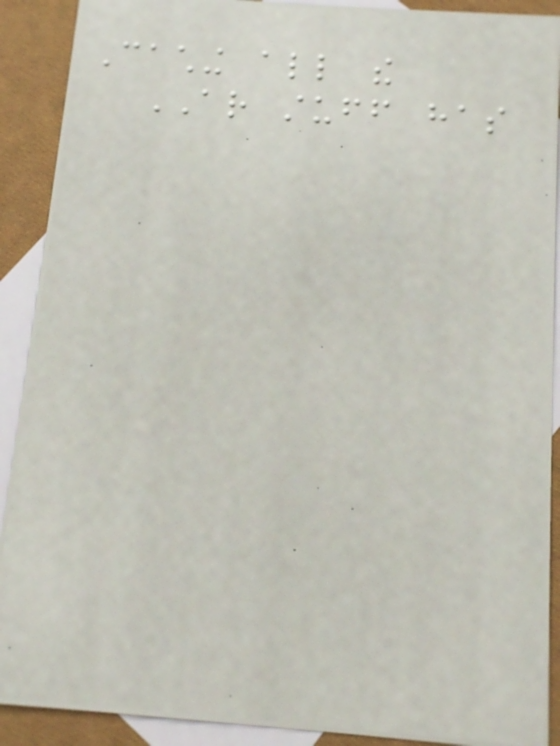Caching all the
AR stuff has
